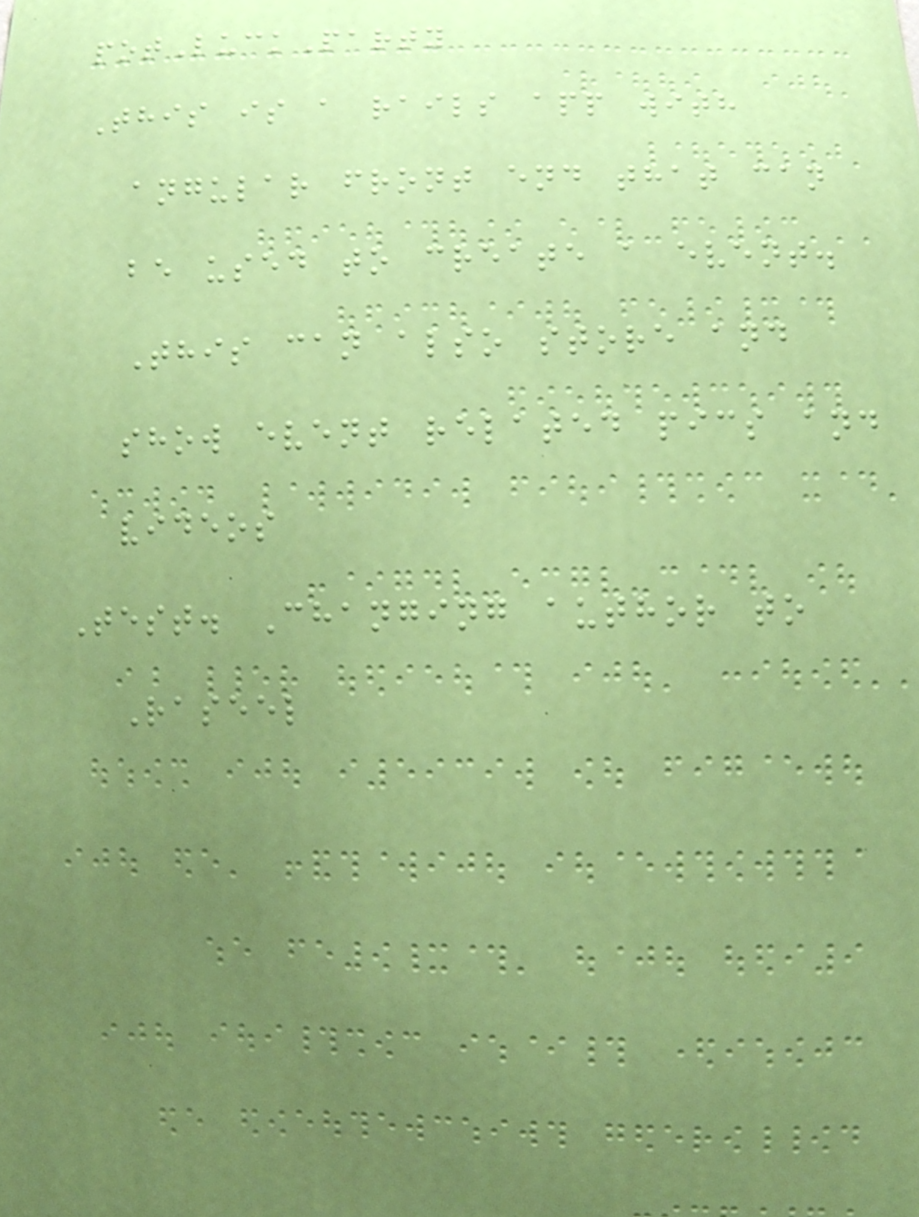potLuckParty
This is a rails app with
angular front end that can
be used to create a event.
This can also store and
show event related pics and
videos
Test. Changing author to
Raseel
